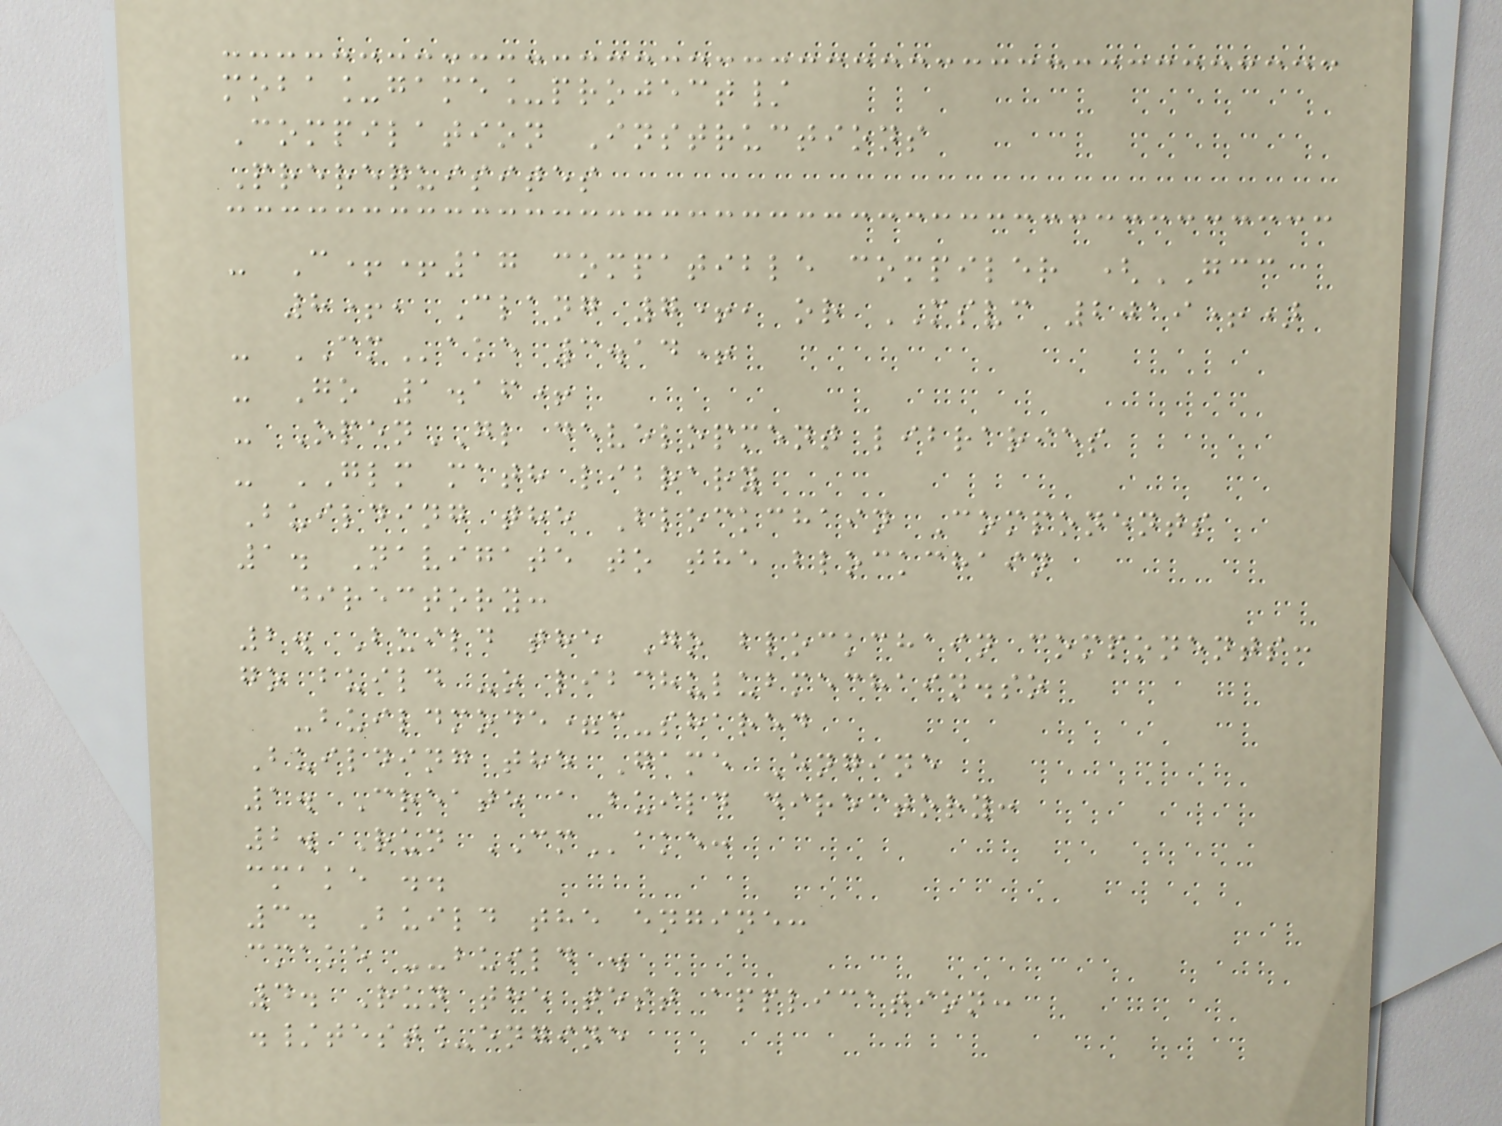moba_game_project/
Compilation Instructions
Prerequisites
- C++17 compatible compiler (GCC
8+, Clang 7+, or MSVC 2019+)
- CMake 3.14+
- Go 1.16+
- OpenGL development libraries
- GLM math library
Building the Blockchain Components
1. Navigate to the blockchain
directory:
2. Build the Go blockchain components:
go build -o libchulubmechain.so
-buildmode=c-shared
Building the Game Engine
1. Create a build directory:
2. Run CMake:
cmake ..
3. Build the engine:
cmake --build .
4. Run the test application:
./test_engine
